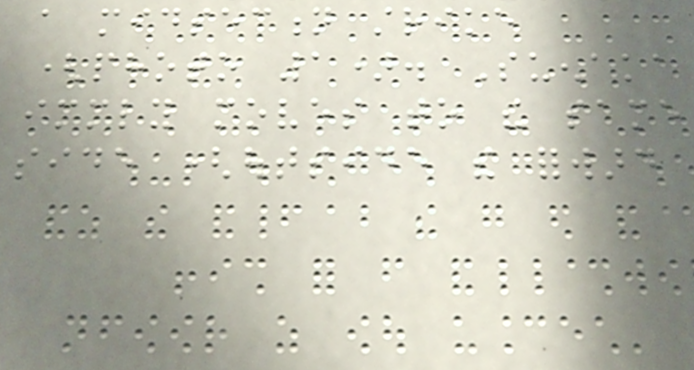a midsection strike
(photo 1). Suenaka
immediately moves to the same
side (outside the forward
